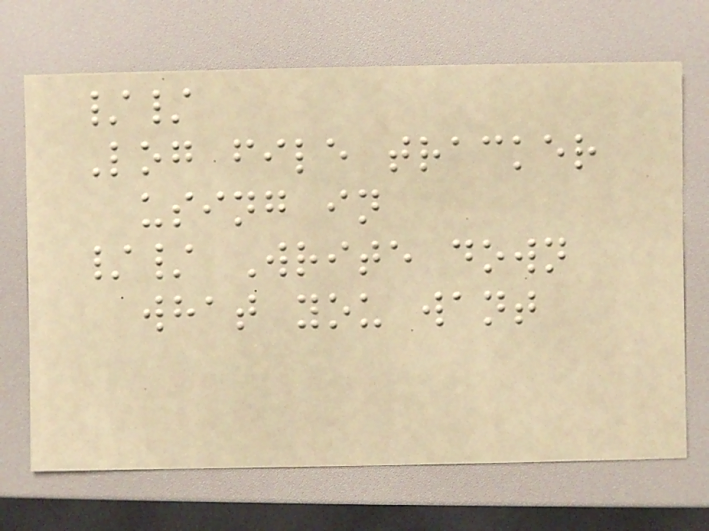//
Log file tracker
using in
// Write down
what you want
